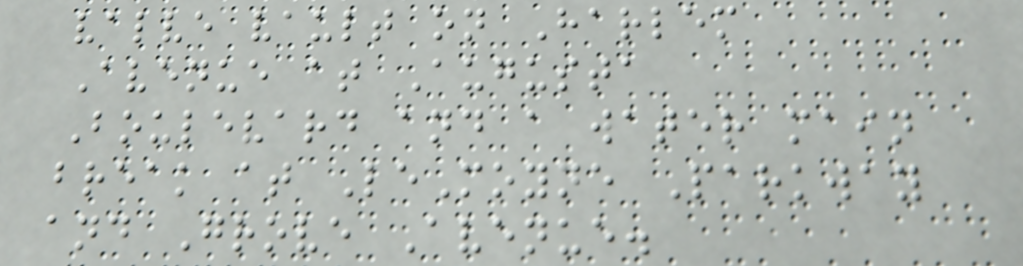valve vault on Harlem
Avenue at Augusta
Boulevard and a water main
break at LeMoyne Parkway
and Grove Avenue.
